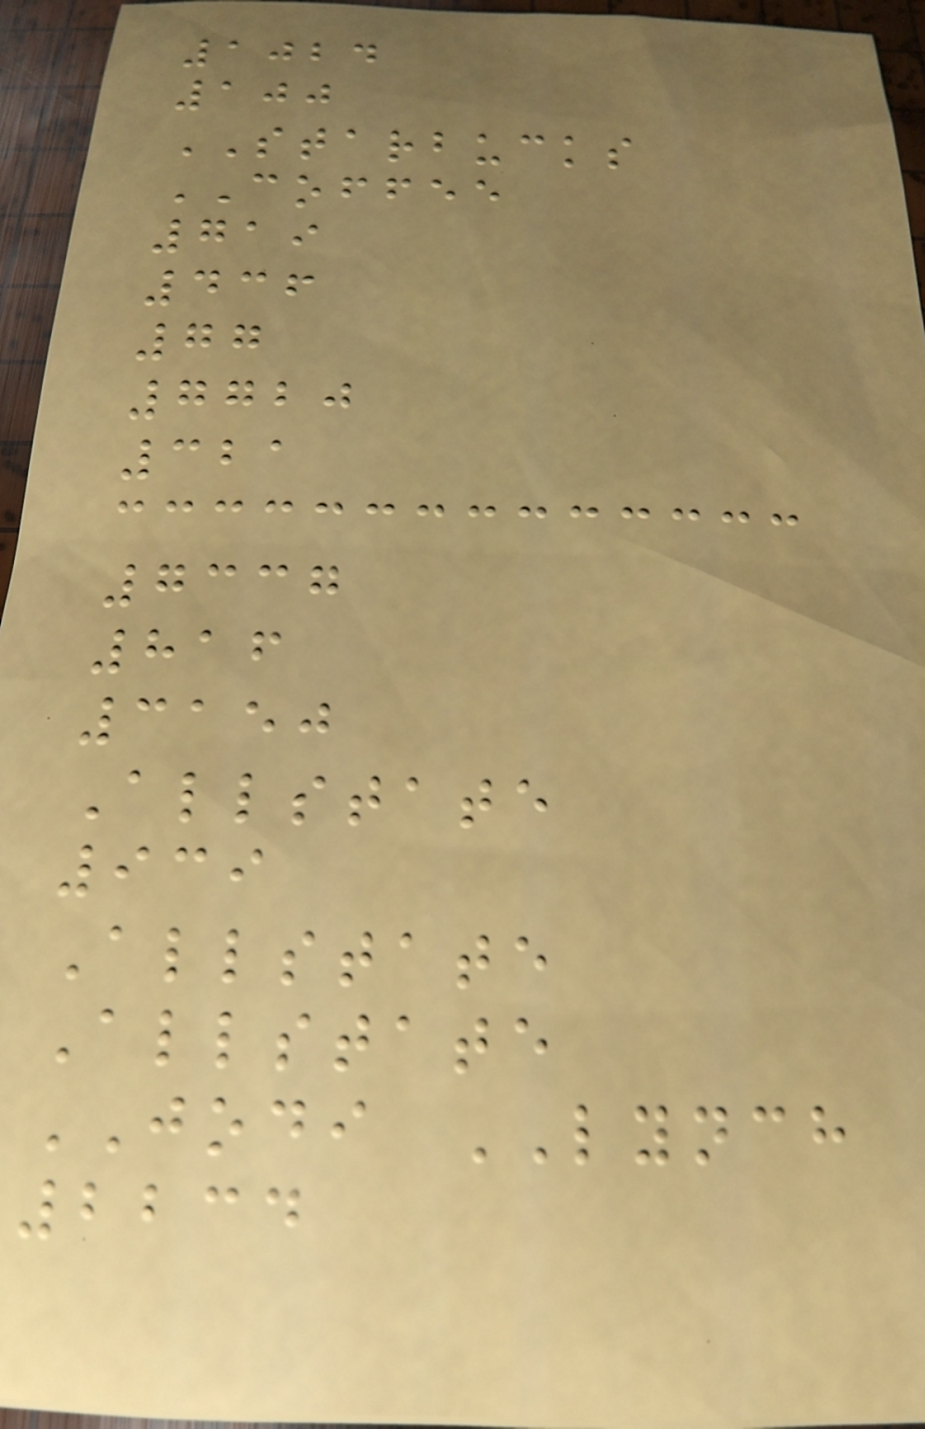1024
100
STARBUCKS
COFFEE
719
436
77
7720
321
7337
816
3150
Allstate
939
Allstate
Allstate
JODI LYNCH
2234
